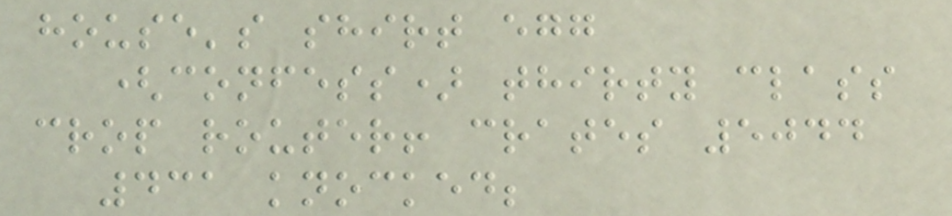house's shirt egg
(confess) thirty class
crop router! crates 5044
431 knocked;
